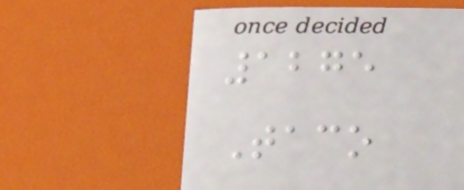1275
Taco
